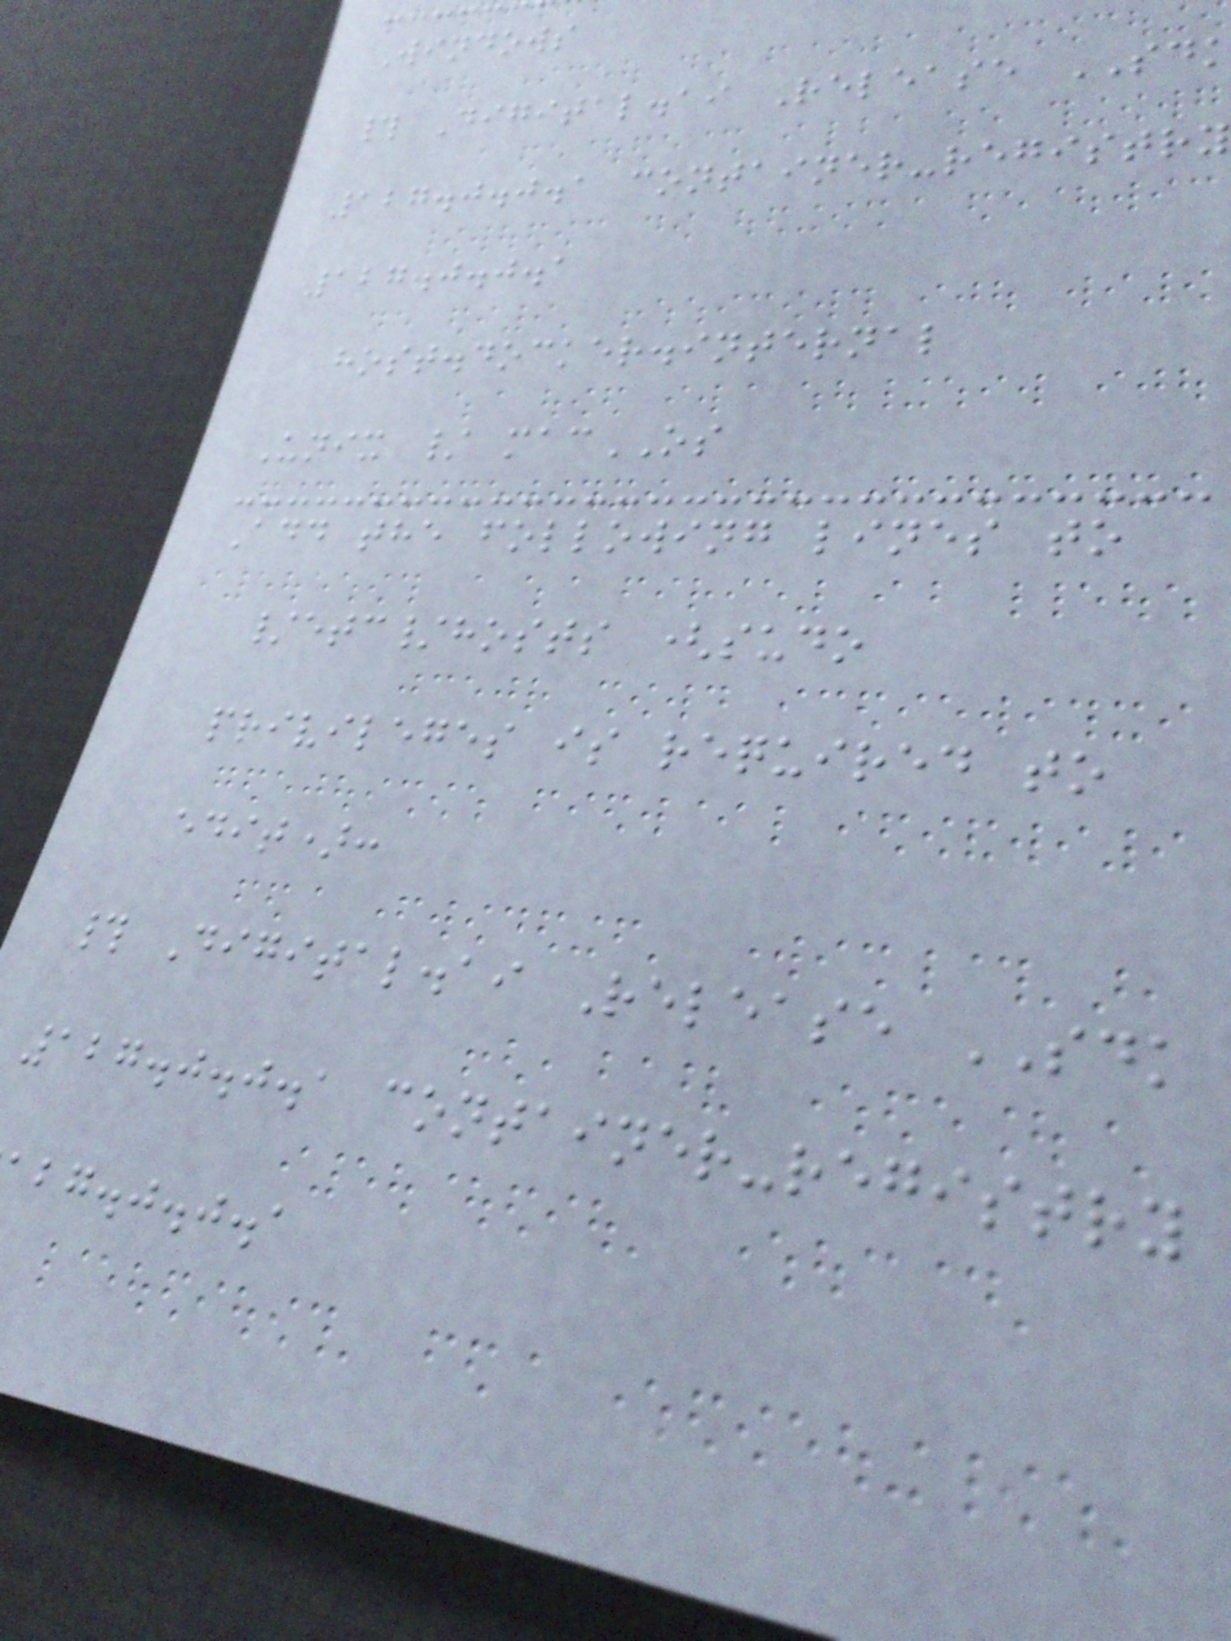Windows
# Digital.ai Release SD
127.0.0.1 container-registry
127.0.0.1
host.docker.internal
Unix / macOS
Add the following lines to
/etc/hosts (sudo
privileges is required to
edit):
# Digital.ai Release SDK
127.0.0.1 container-registry
bg.j.j.a
